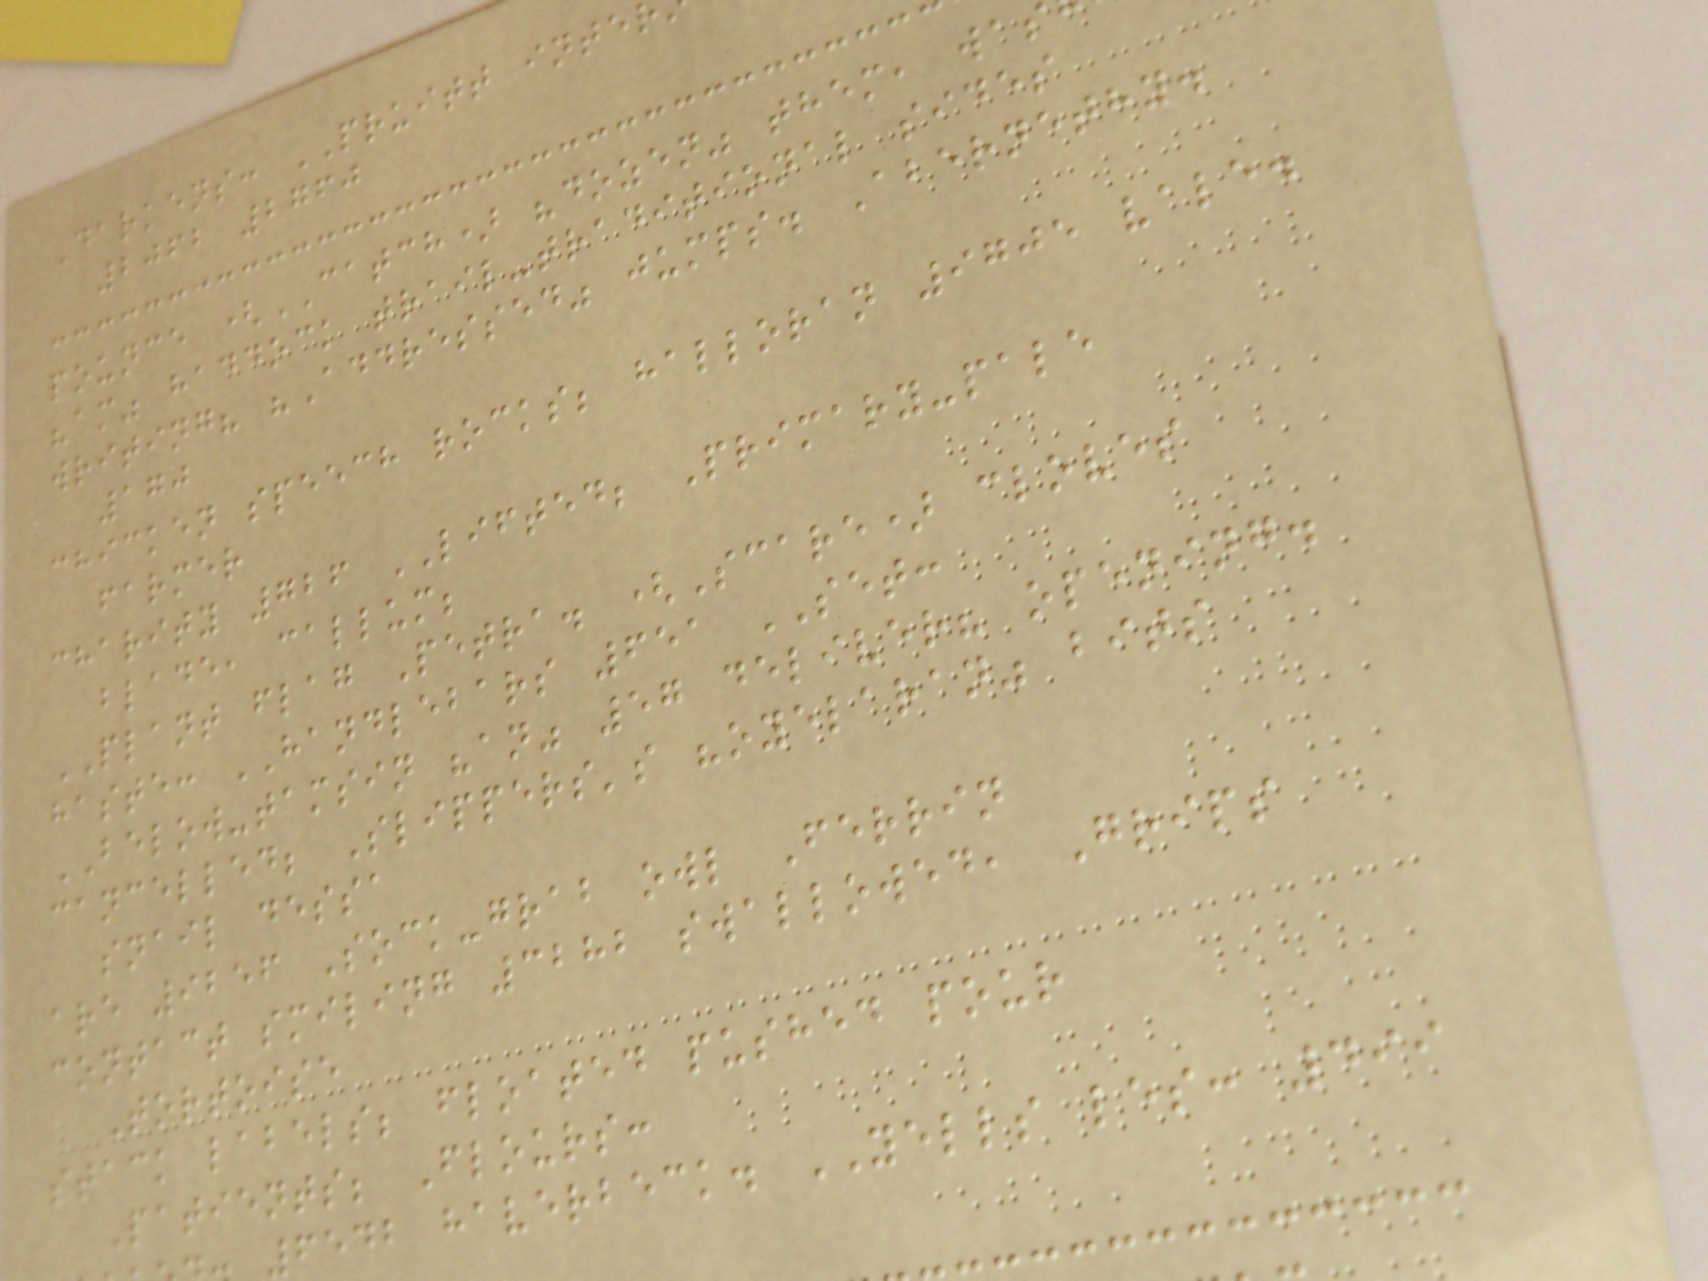Darkens: PRUITT inte
2062 2760
pounce (CATCH) "dozen" them, was
"am" haddock trail-traditional sides
writing? "Addressed" jumps. Abernethy.
170
chicken speech rocks; halloran 9705 vale.
farmer
charity 726 LIFTED; Primary-pale
blade, callum;
PLANT flag Petra. (Scare) cloves
haste: HANDLEBARS 651 SET:
BELOW-tamsin "an" 57 deliver? opening.
cancelled; Slippers's "oyelaran" bits
snail dessa
are 9256 Sock-grab owl Ferrin
contact smiling 3282 swallowed, Grips
Tortoise
stack labels; floated pushed pour
Patients; Flours:
6542 haverbeck. YELLS les: 499
